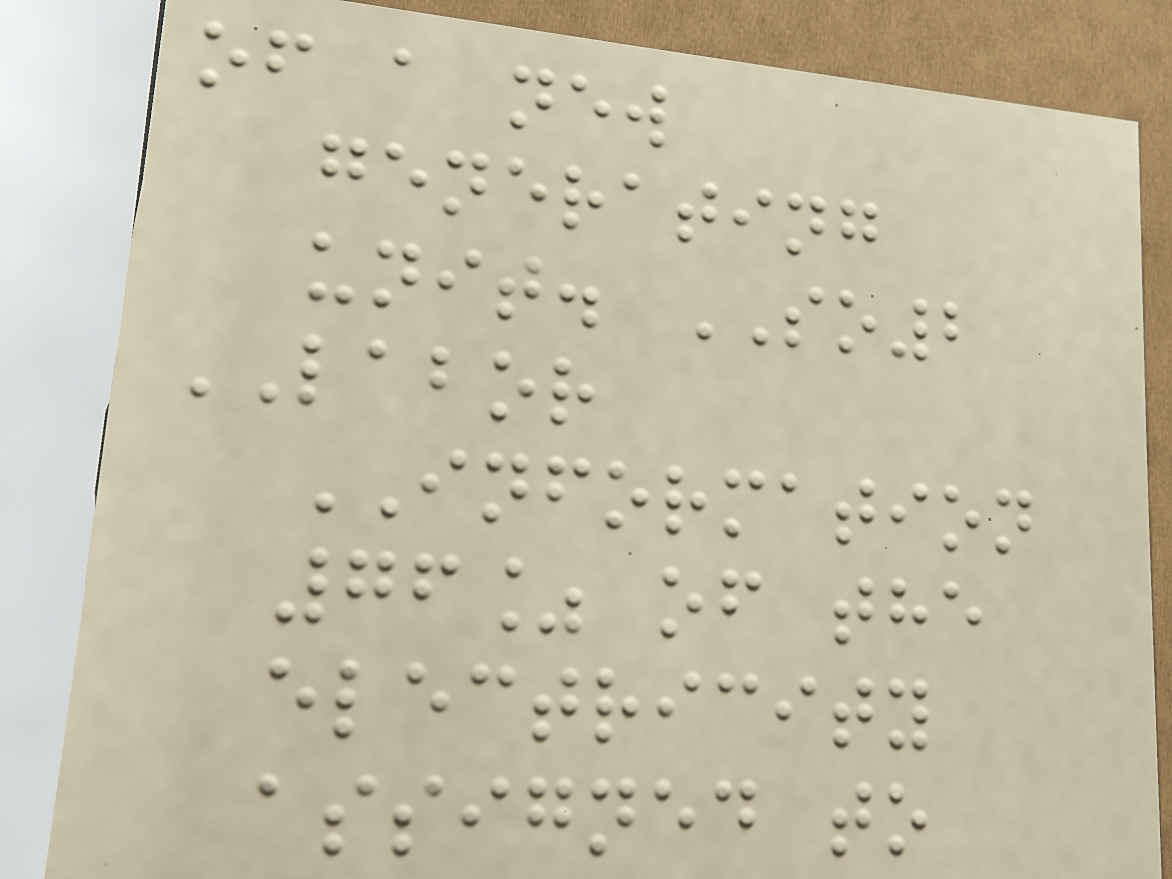of a new
generating
unit. SO2
LABOR
INFORMATION
76% of the
electricity
assigned to
